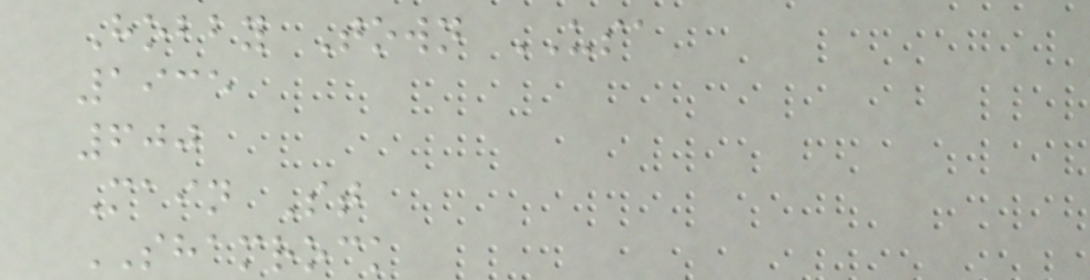Hobby Town USA
1935
600
Main St
SHAMROCK
